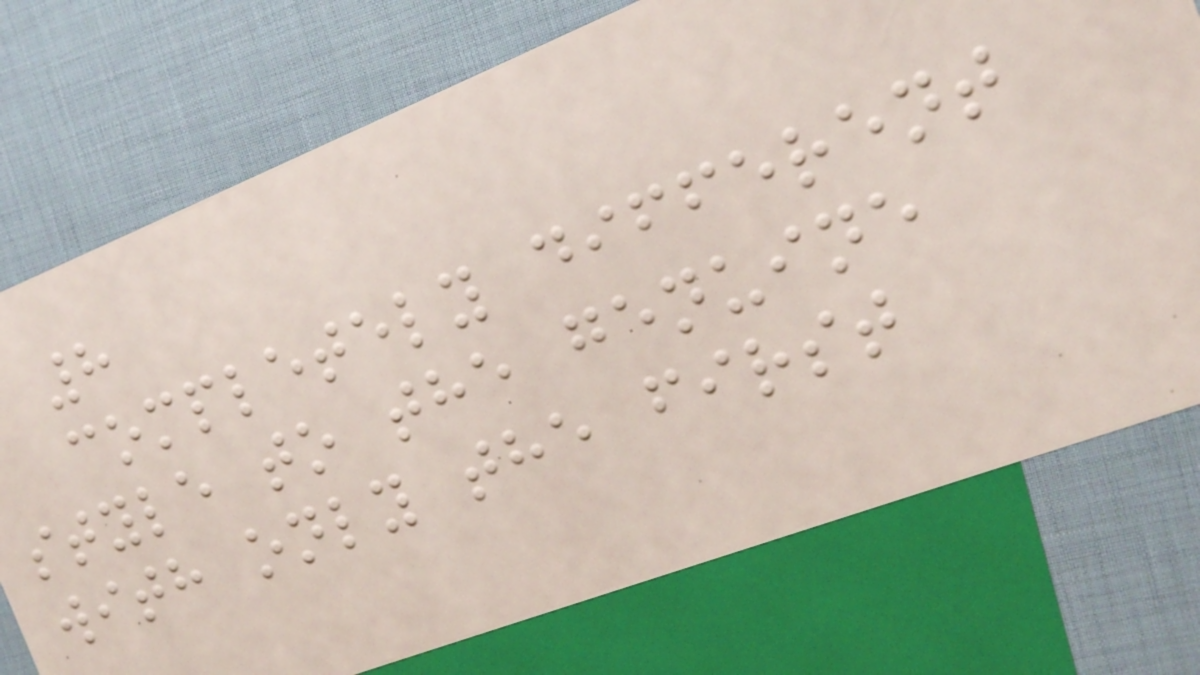8
completely different
style to the genuine
with only the first
